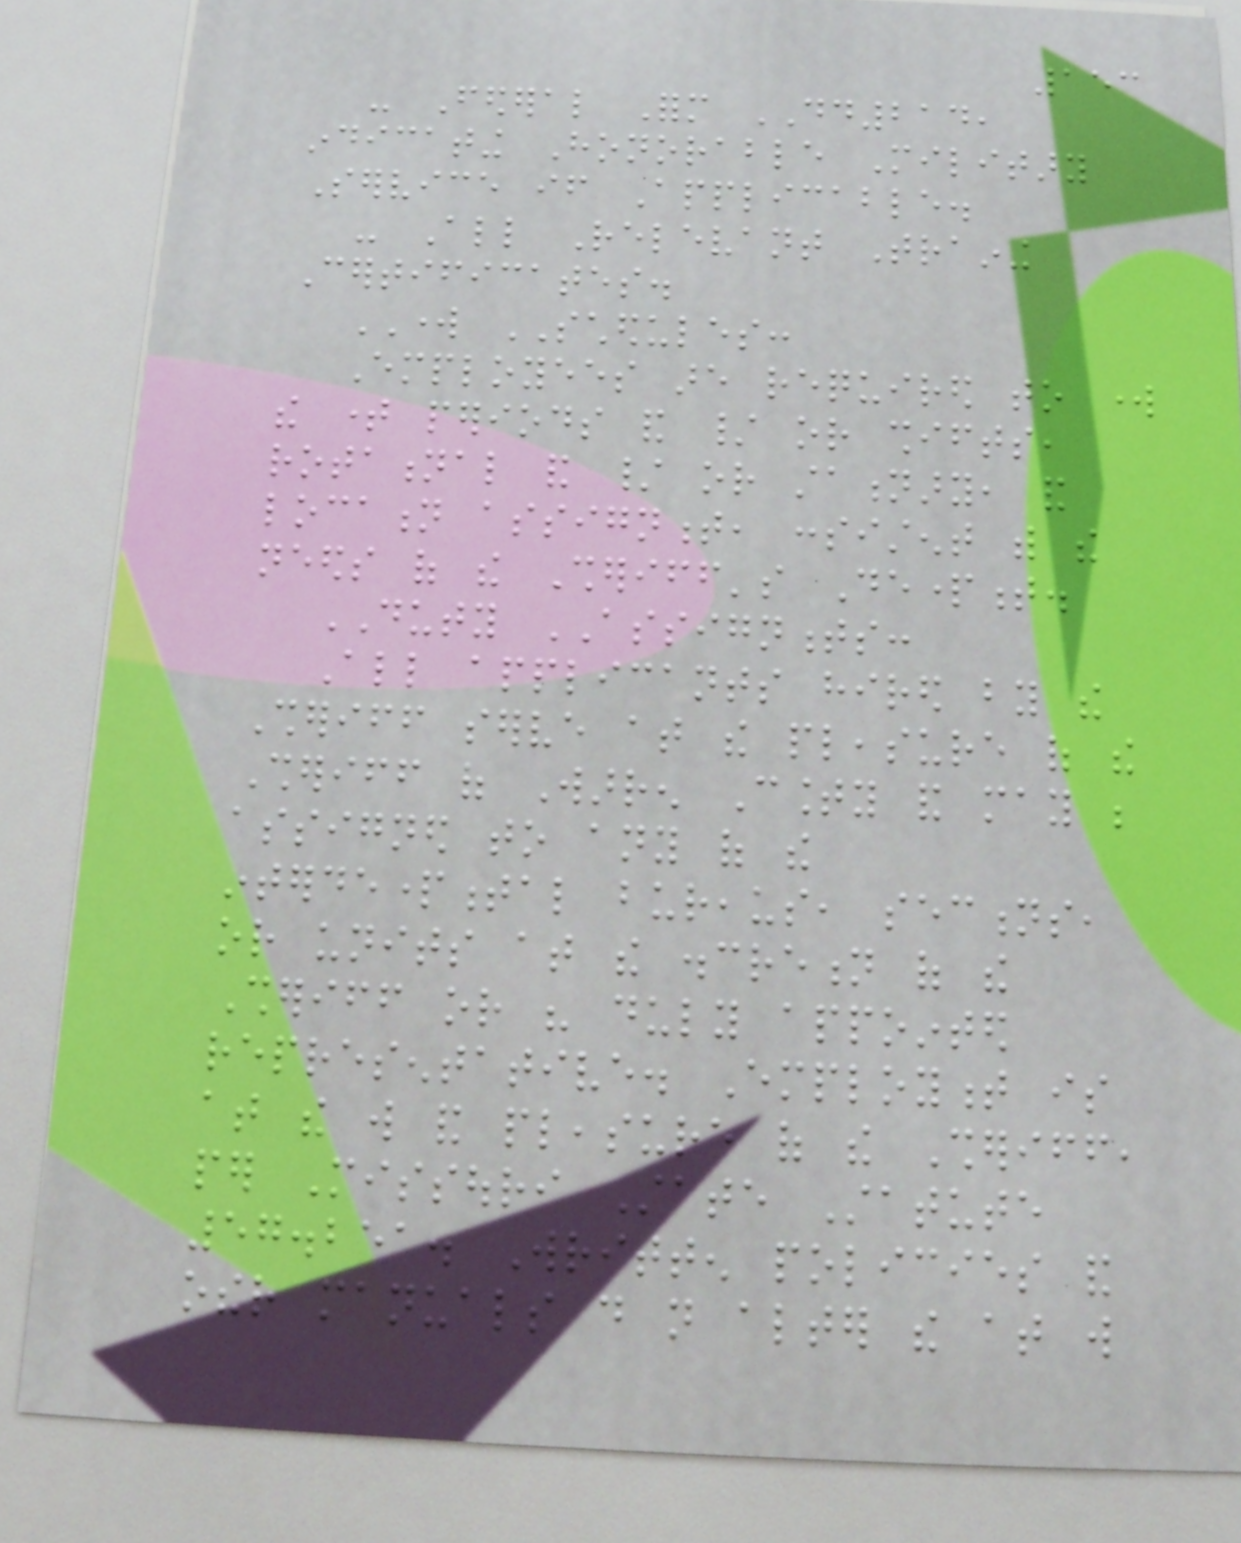153
- Federal Form DD214,
indicating Honorable Military
Service if Applicable.
- All Relevant Training
Certificates.
WORK SCHEDULES:
Employees are required to work
the time periods and / or shifts,
rotational and / or stationary, and
location assignment, consistent with the
needs of the Sheriff's Department.
DUTY ASSIGNMENTS:
All applicants hired by the
Sheriff serve at the pleasure of the
Sheriff of Warren County and may be
assigned to any of the
interdepartmental bureaus, sections,
or units at the discretion of the
Sheriff or his duly appointed
representative. Employment is
at the will and pleasure of the Sheriff,
per Missouri State Statute
57.251. Written policies and
other manuals do not alter the at will
